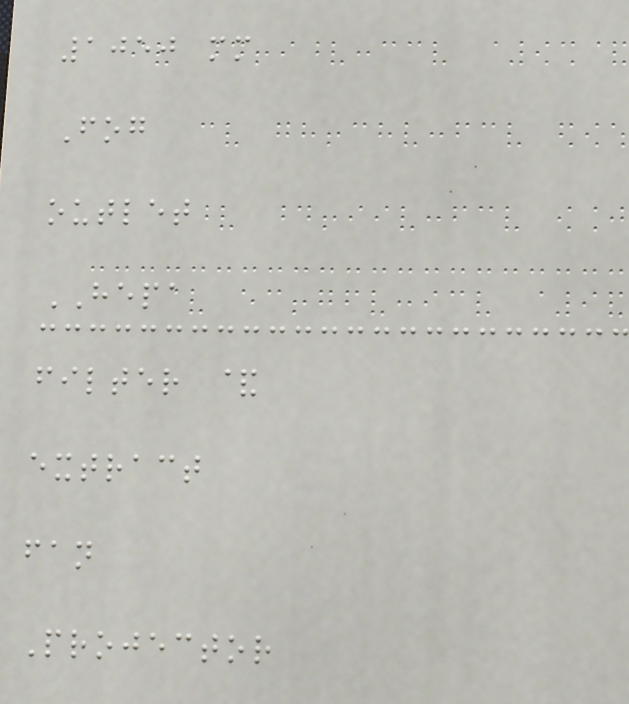1050 mm
Fog
outlet
HEPA
filter &
extract
fan
Projector
